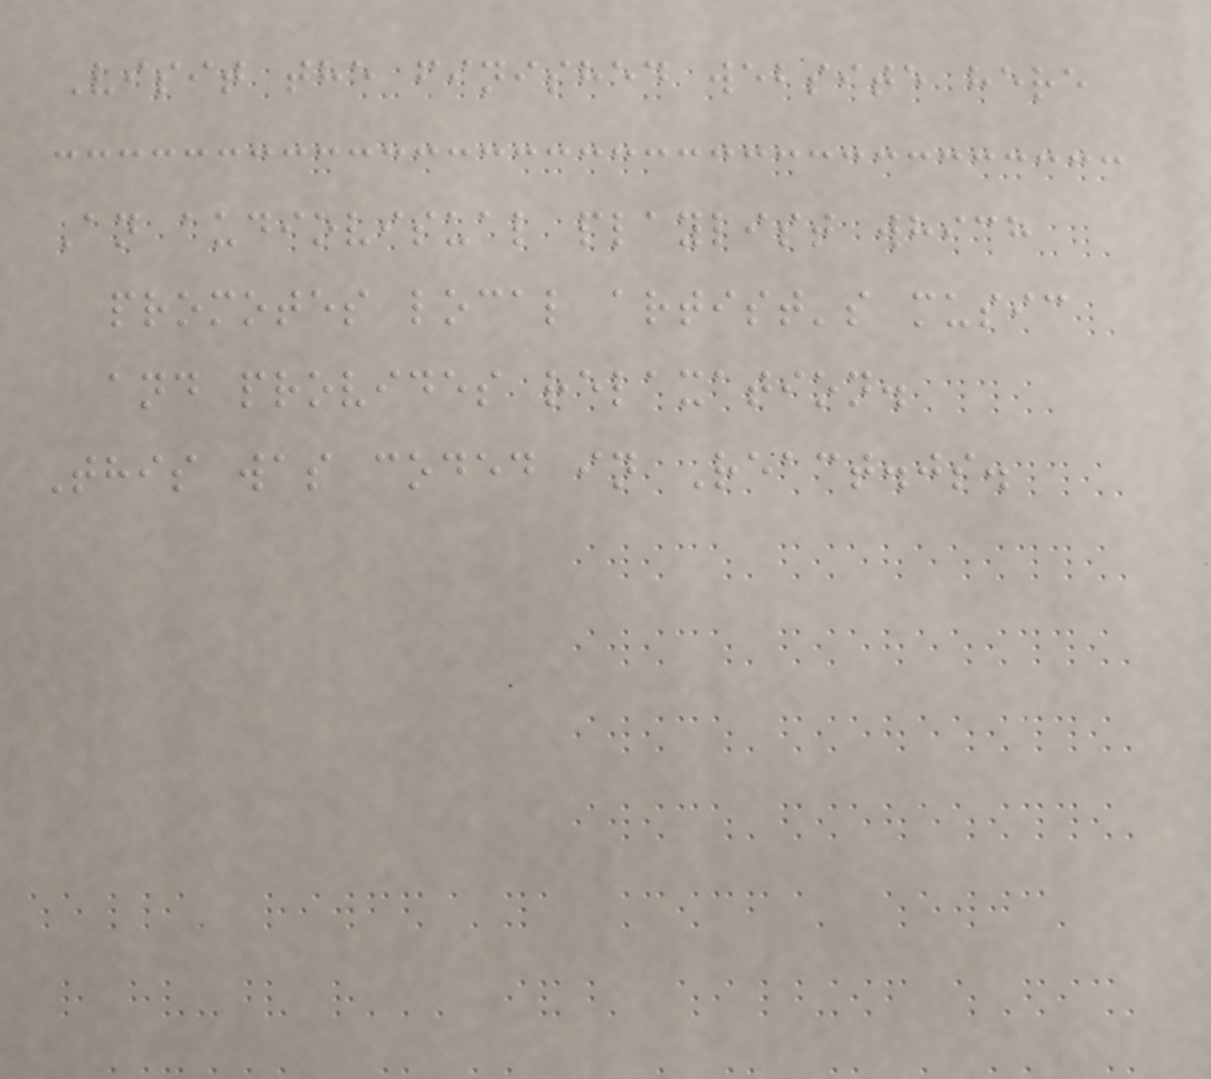Visit the finished website here
An audiovisual playlist which
promotes local artist's music
and provides relaxation.
This was coded in React.js.
